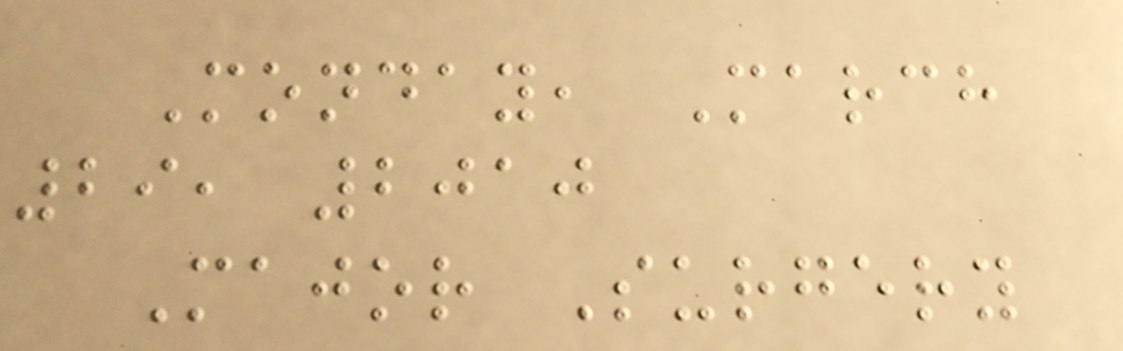Monday, March
29, 2010
Major Surgery
